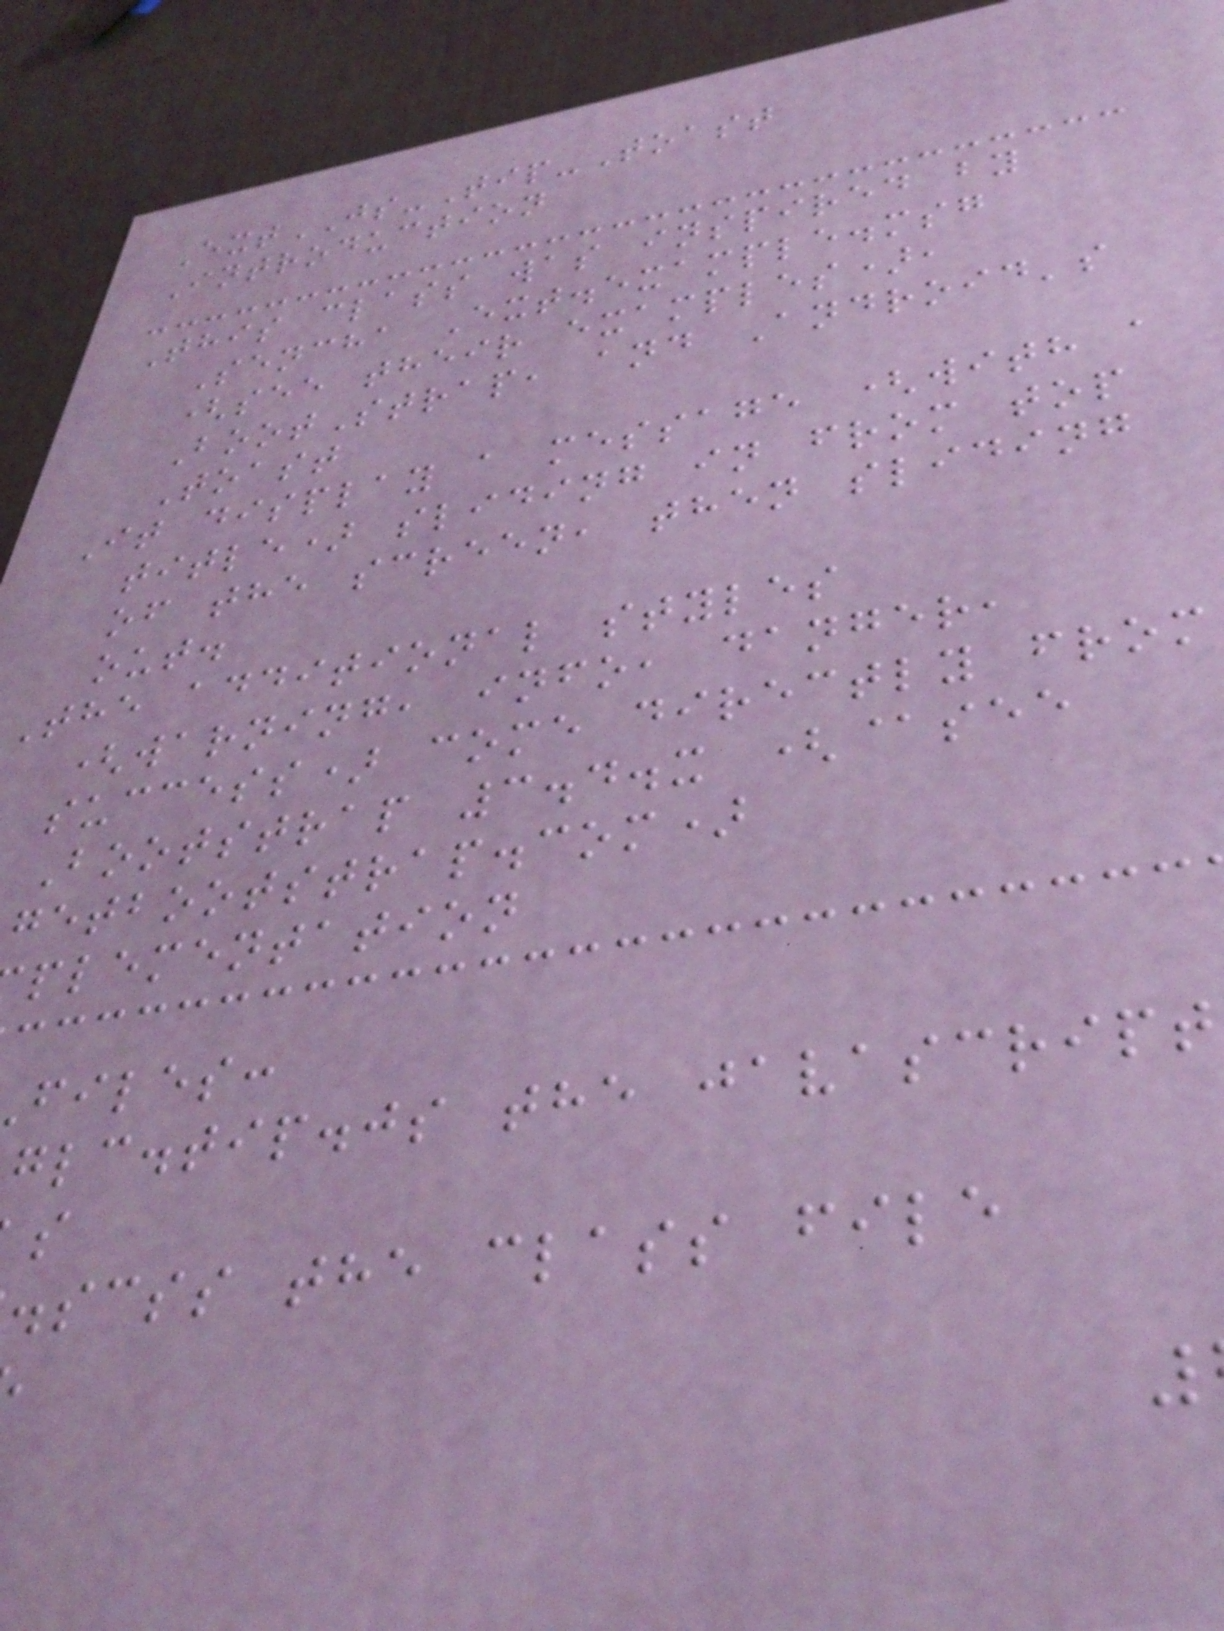ExtJS-Tip-Toast
Introduction
This class was inspired by
Sencha Ext.example.msg
(see their examples),
BootStrap, and Android's
Toast
It display a message (with a
title) sliding in from top
of the screen, then sliding
out.
The additional styles
(warning, info, danger,
success) come directly from
Bootstrap 3.4.x (@see
getbootstrap.com)
plementation
files:
glc.tip.js the javascript
.scss the class file
